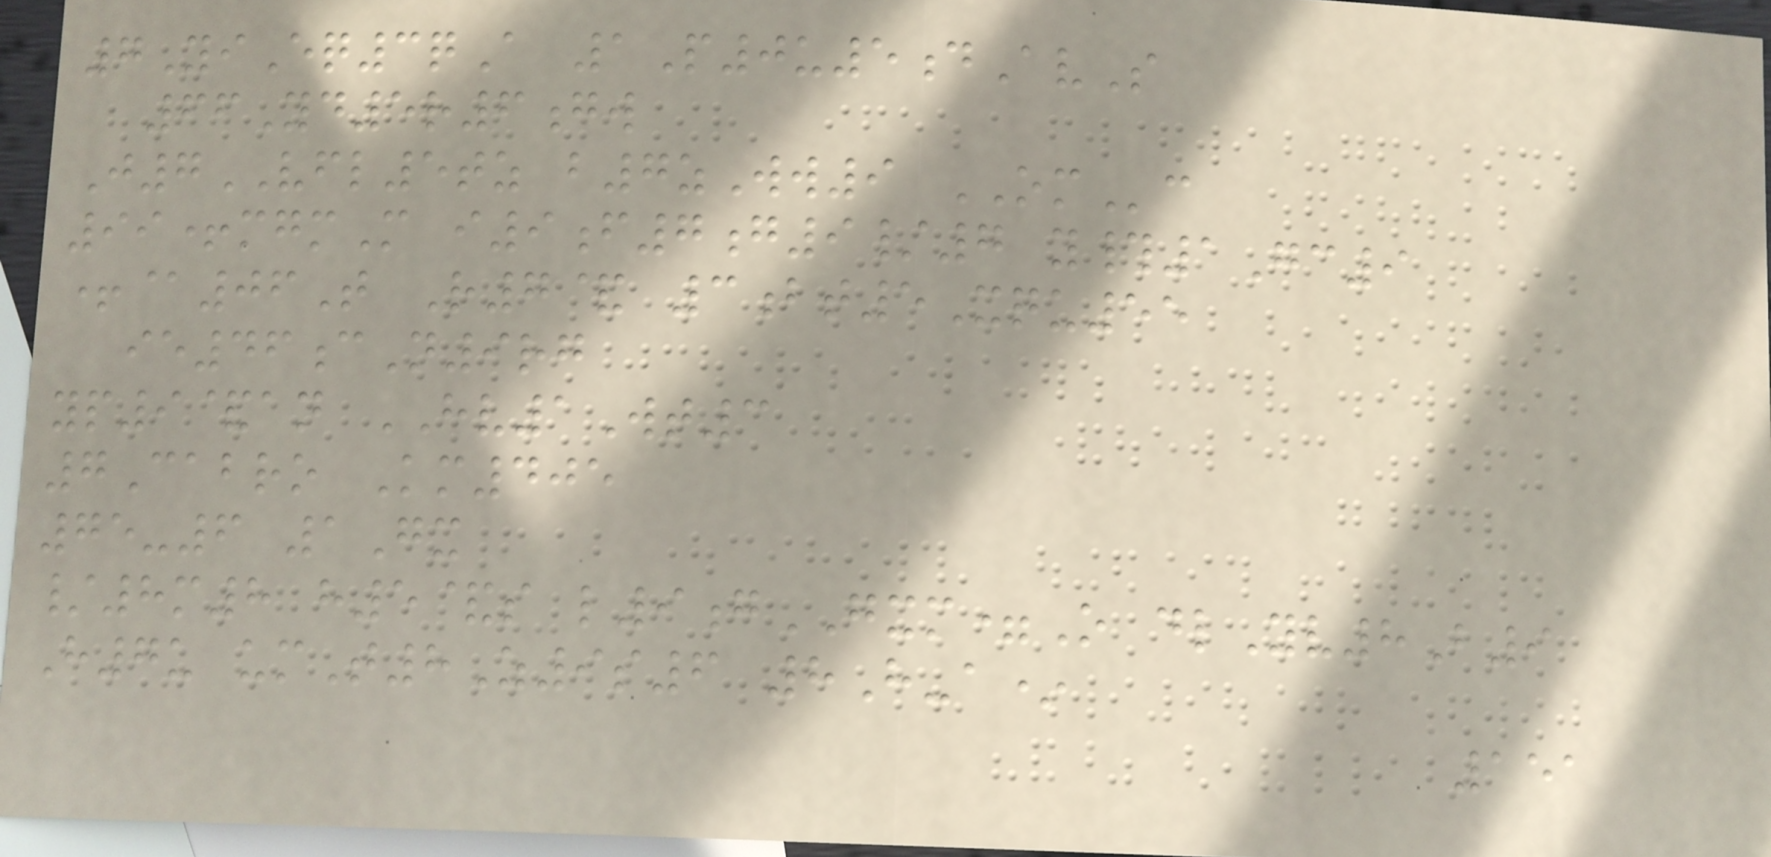7YiEq3qA 1P0u5dAvS
66Yd5r6gw
J7VFL5tz b7zWw9 OMc
99+mgmM i9f7g9/7 y#1Gc9
+@06T R7& 3bt5Xqu55
ie46cN9rg
yp9&an HV1Wt3
7Cabro Km405
75-6 1Gx
/8m8 h5&s l9gGXM=O dlYv8B9
H7u umT8Z9s6 8H-a*
151
